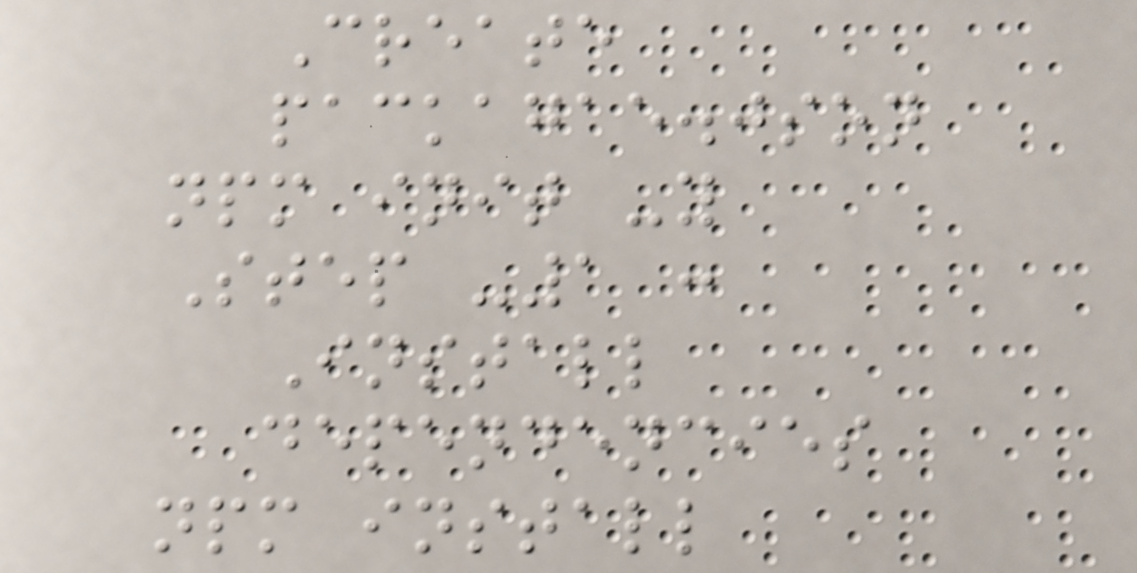Create
packagae.json
npm init -y
Step -1 :
Install
dependencies
npm install
